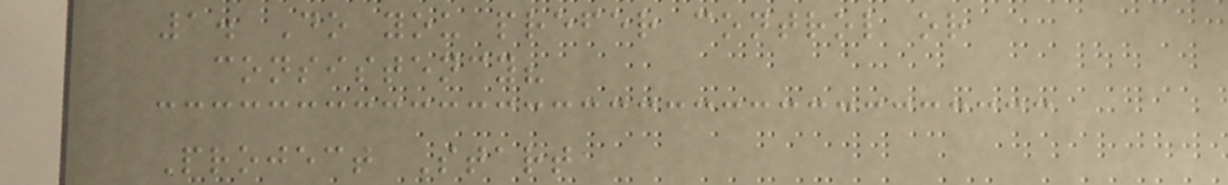1. Do you prefer control or
consistency?
Project Start
